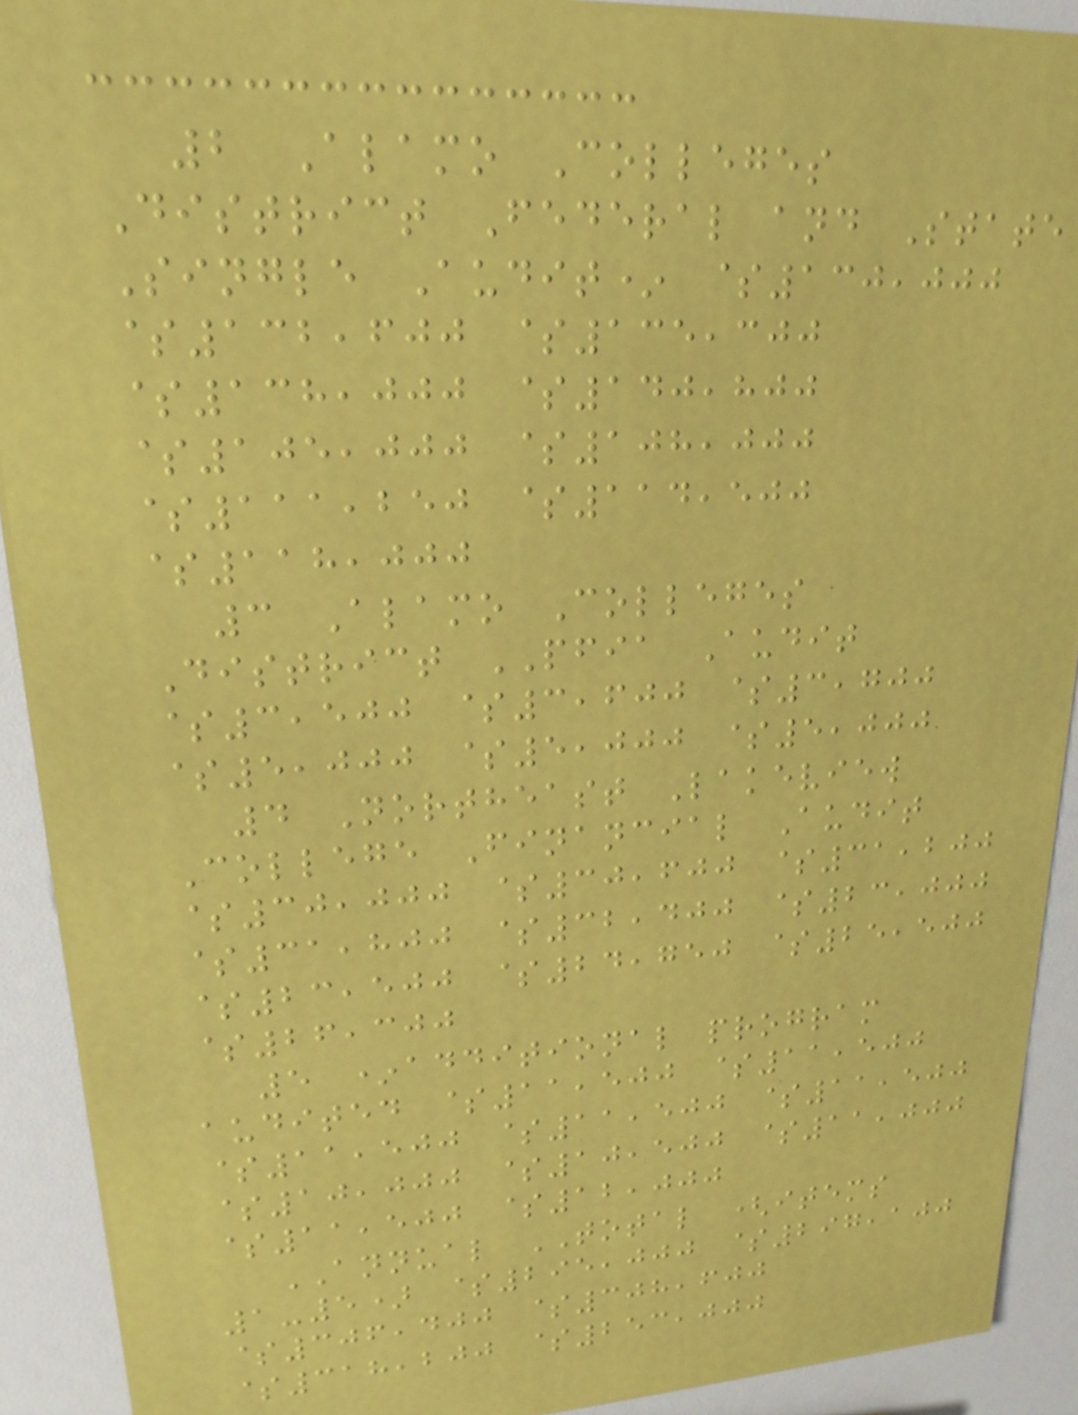2 Alamo Colleges
District Federal and State
Single Audit* $130,000
$132,600 $135,300
$138,000 $140,800
$105,000 $108,000
$111,250 $114,500
$118,000
3 Alamo Colleges
District PFIA Audit
$3,500 $3,600 $3,700
$5,000 $5,000 $5,000
4 Northeast Lakeview
College Financial Audit
$30,000 $30,600 $31,200
$31,800 $32,400 $23,000
$23,500 $24,750 $25,500
$26,300
5 *additional program
audited $11,500 $11,500
$11,500 $11,500 $11,500
$10,000 $10,500 $11,000
$11,500 $12,000
ANNUAL TOTAL (items
1-5) $295,000 $297,100
$306,400 $308,600
$318,200 $253,000
